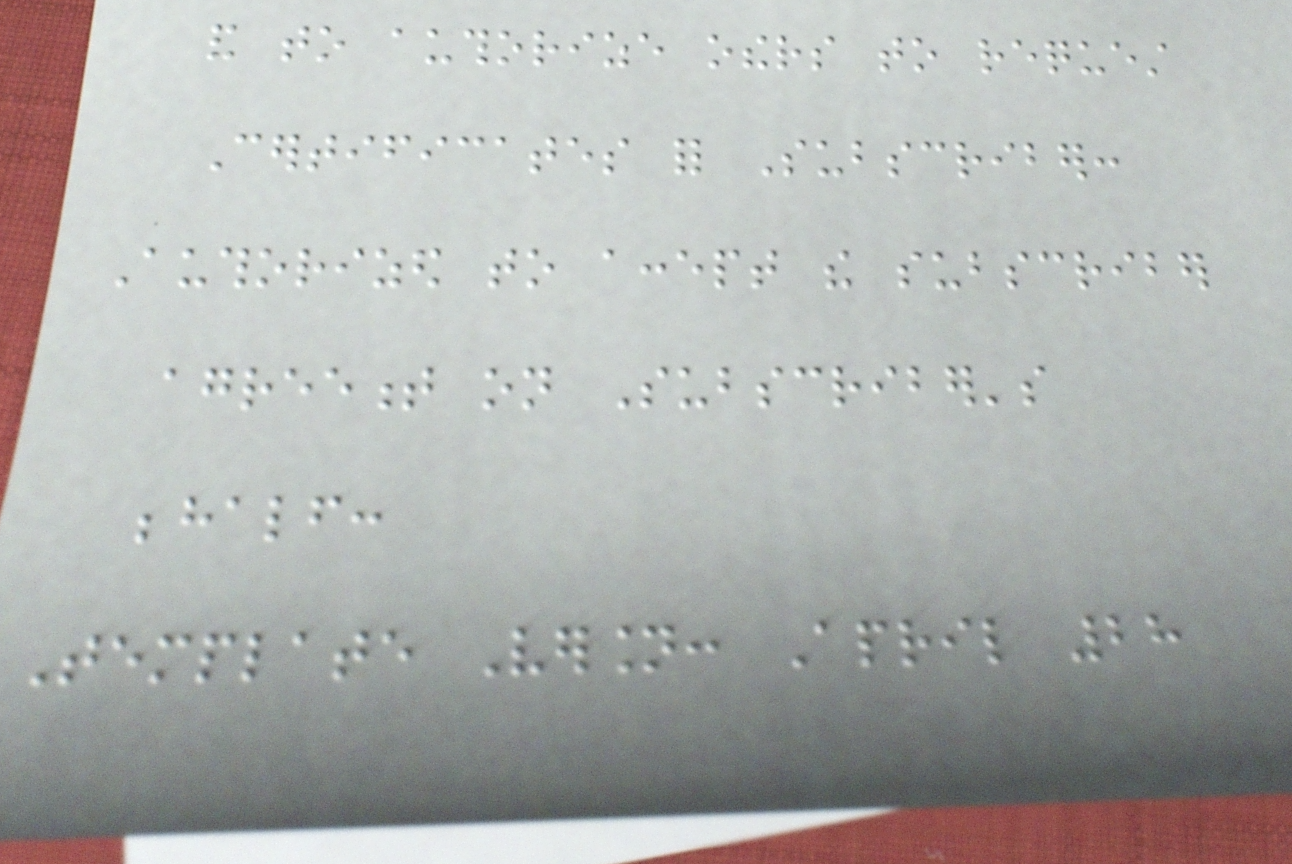and to authorize others to request
Certificates for Subscriber:
Authorized to accept the subscriber
agreement on Subscriber's
behalf:
Template Version: April 28
